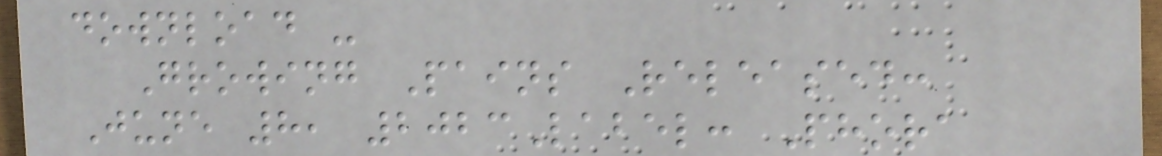download -
Growing Pains Released:
June 8, 2023Label: Phora
